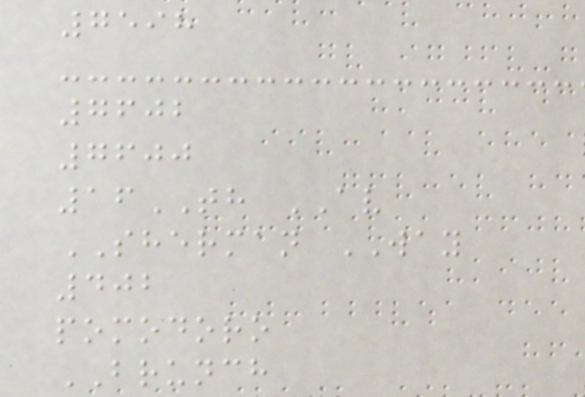7598
7602
7600
16TH AV
SHERMAN WAY
402
pomodoro
BRUNCH
